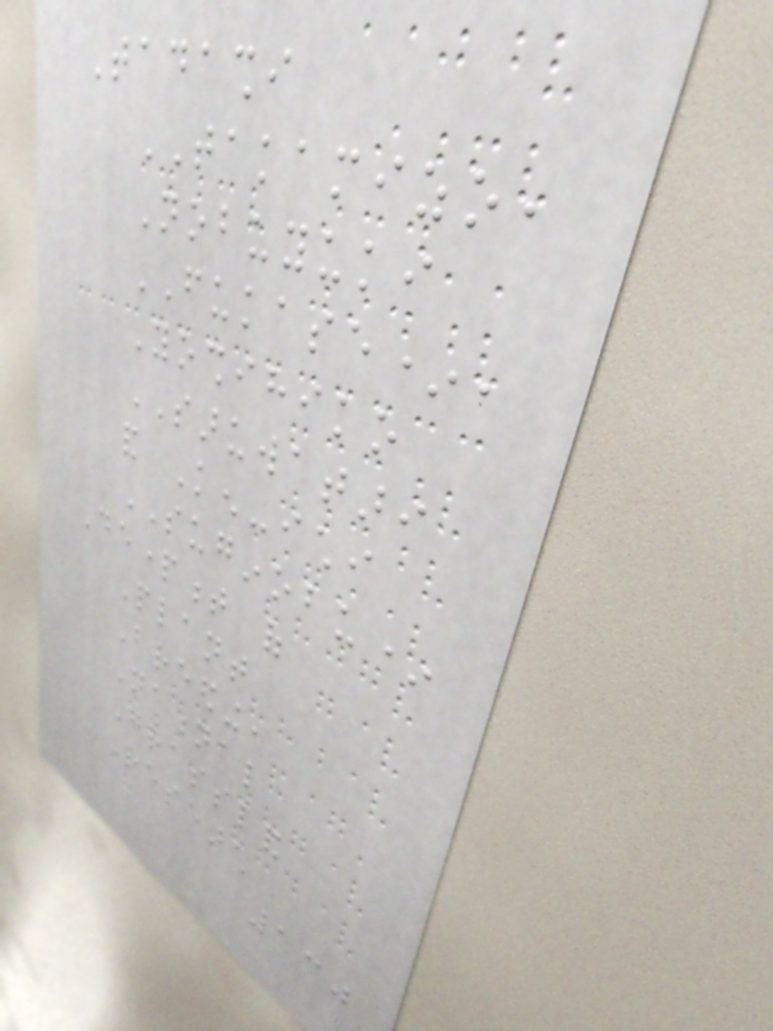Tadashi
TAKAMIZO,
Nobuyuki
FUKASE*,
Yoshihiko
SARUWATARI
and Ken-ichi
SUGINOBU*
Department of
Plant
Breeding,
National
Grassland
Research
130
